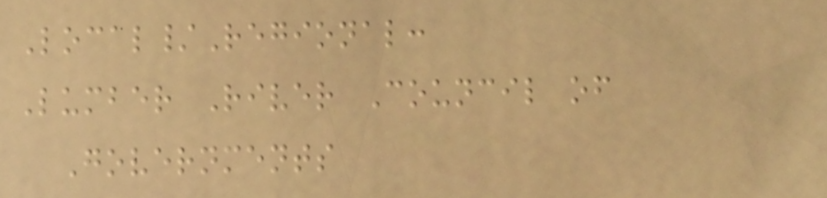Local/Regional:
Lumber River Council of
Governments
